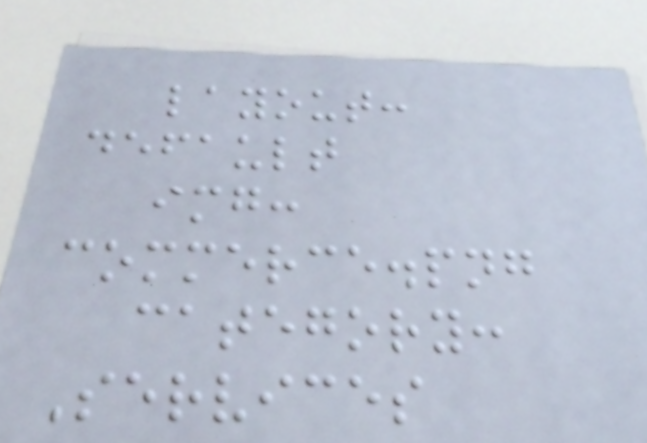layout:
default
img:
commerce.png
category:
Services
